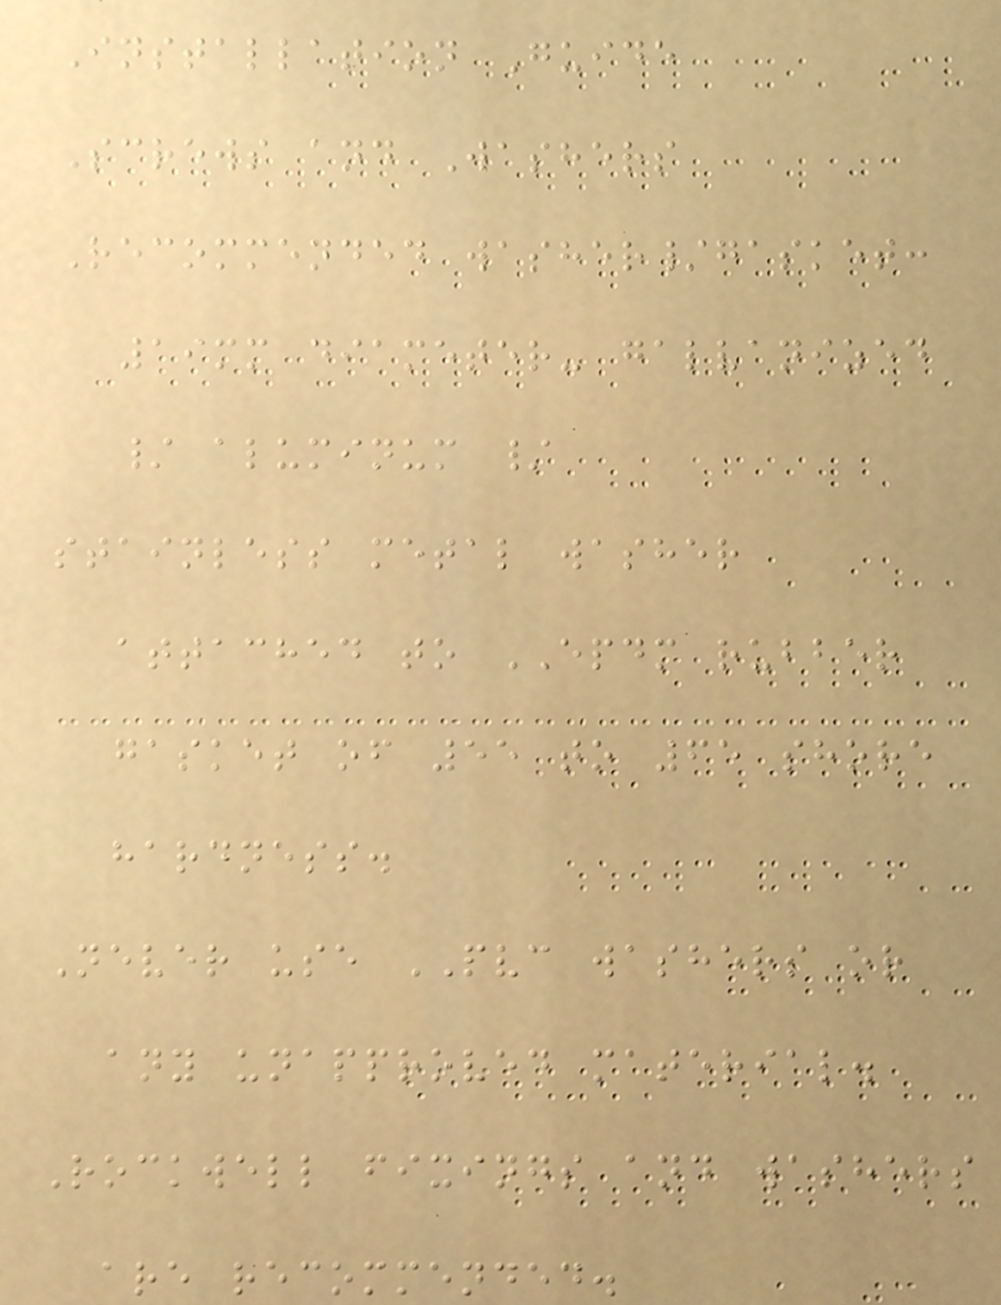Installation Guide
Screws and Washers
Recommended washer/gasket:
19mm diameter- galvanized
/ aluminum /
stainless metal washer
attached to EPDM rubber
gasket of 55 to 65 shore
hardness.
Never use PVC washers or
any unapproved material.
Rockwell fixings and washers
are recommended.
